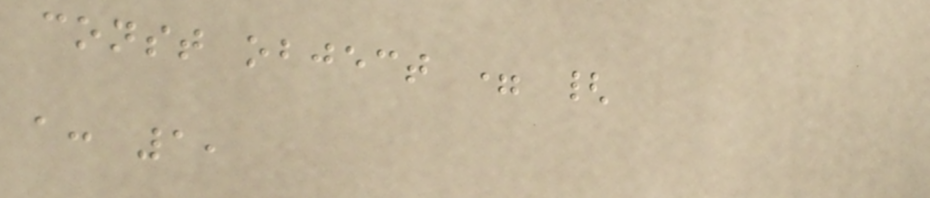const object = {
a: 1,
